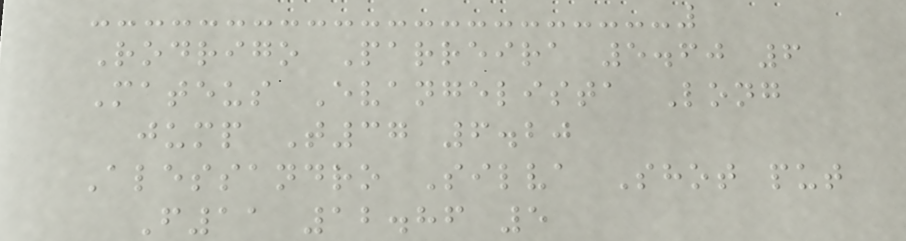Rodrigo Parreira 5.60 6
Mateus Evangelista Long
jump T37 6.20
Alessandro Silva Shot put
F11 12.86 5
